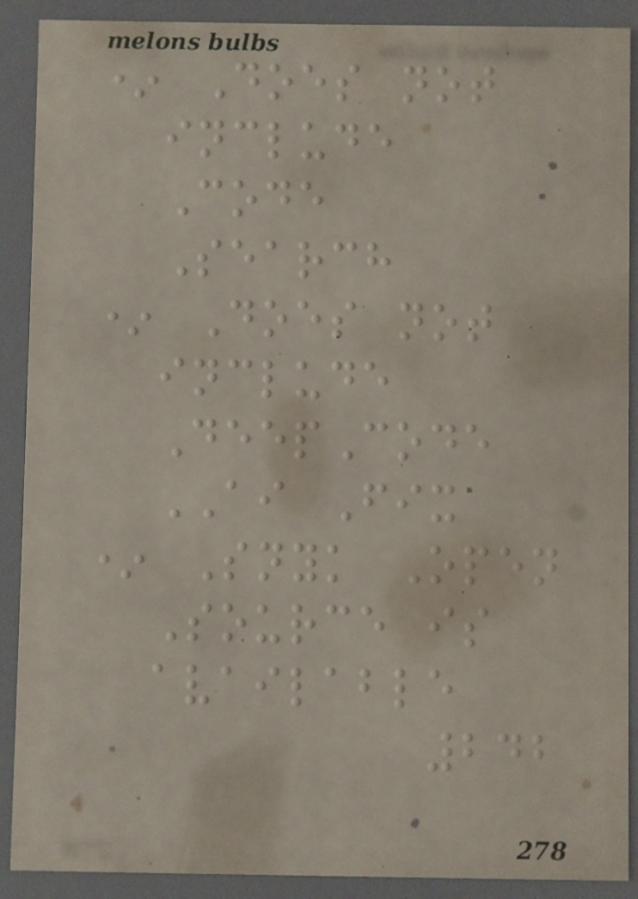* Does not
include
Code
Search
* Does not
include
DeepCode
AI Fix
* Snyk Open
Source is
available
242
